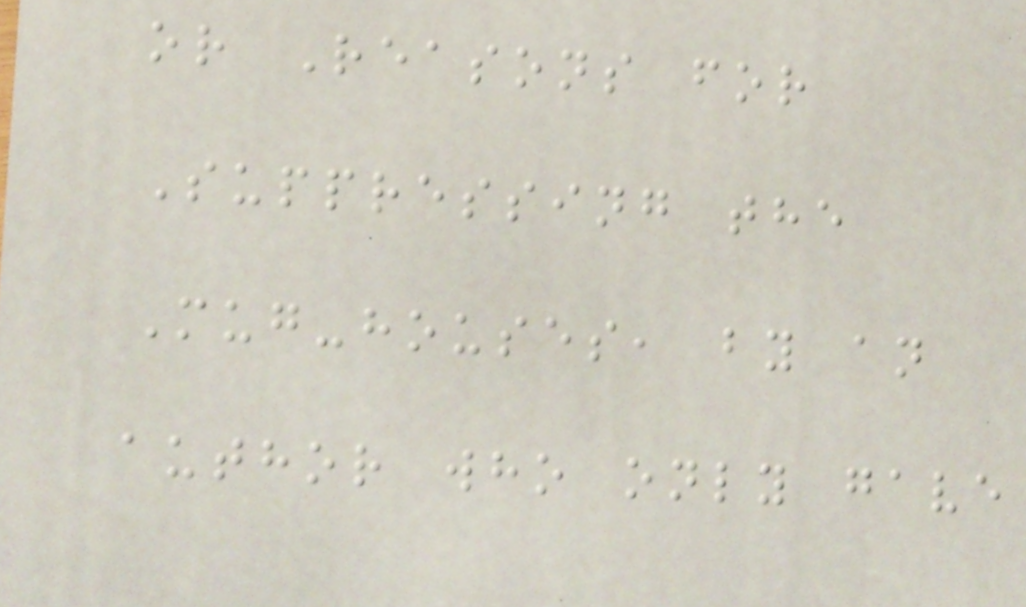or Reasons for
Suppressing the
Mug-houses, by an
author who only gave
